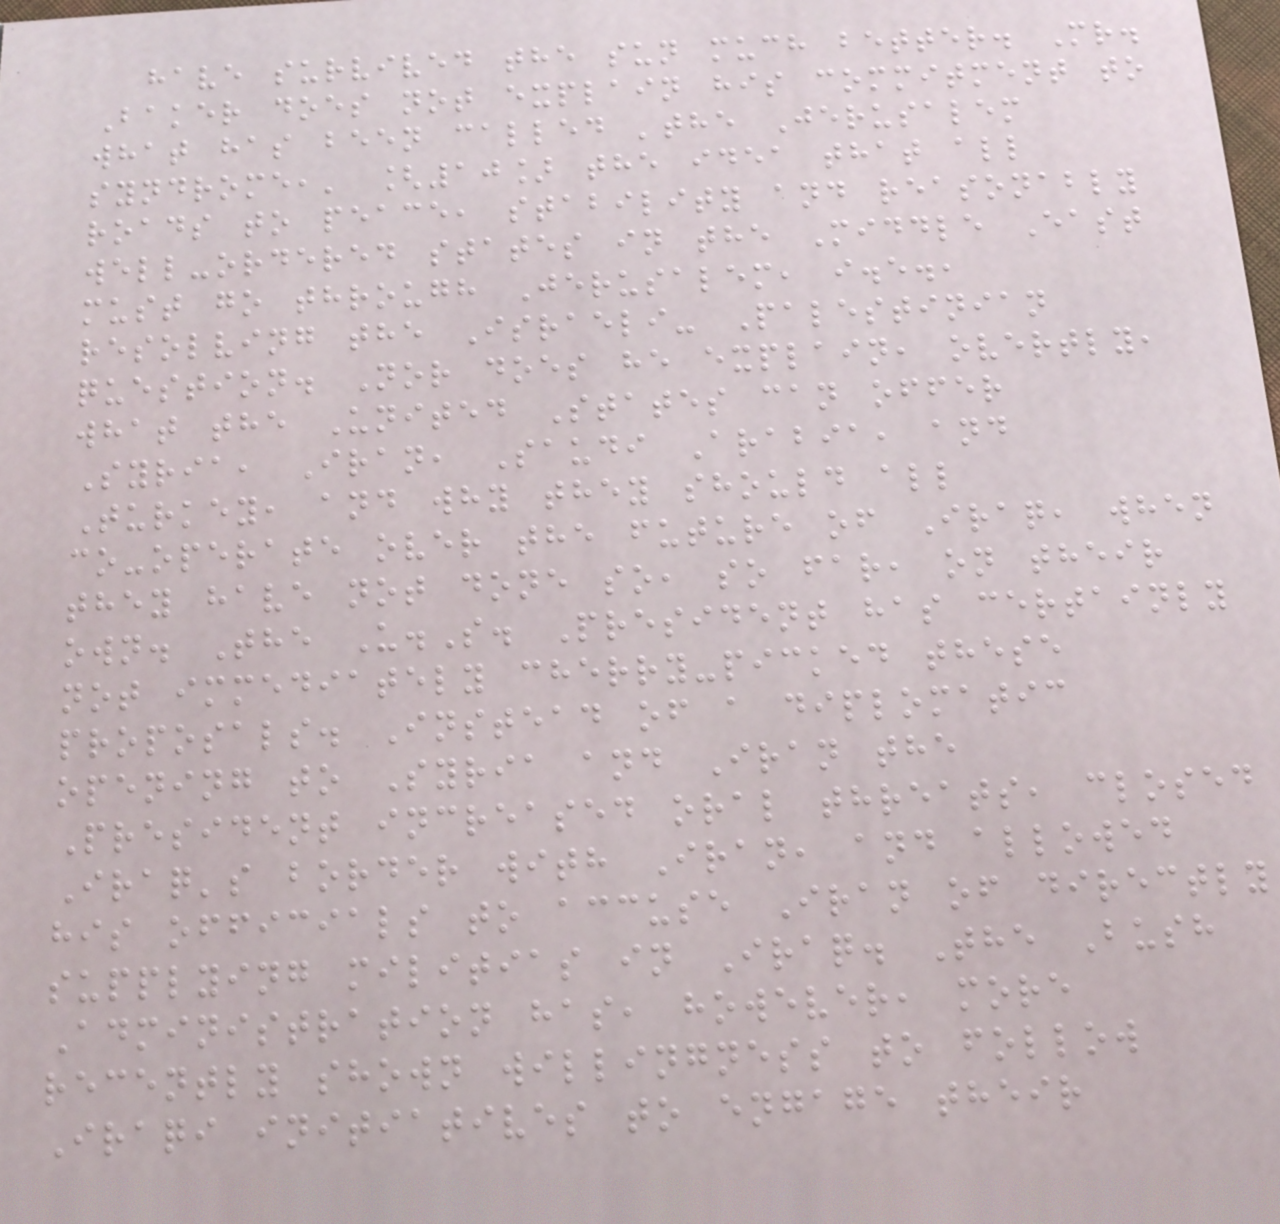have survived the sun much better. Mr.
Baker does not explain his commitment to
what has been called 'the Jerusalem
syndrome,' [10] the idea that all
roads to peace, stability and reasonably
well-ordered states in the Middle East
must go through Jerusalem, i.e.,
resolving the Israeli- Palestinian
question. Nor does he explain, overtly,
what the United States can offer
Syria, Iran, Saudi Arabia, and
Turkey, and why they should all
co-operate over the future of Iraq, when
they have not done so, so far, on their
own. The U.S. President has certainly
not immediately cherry-picked these
proposals. Instead of a diplomatic
opening to Syria and Iran the
President increased oral threats, closed
Iraq's border with Iran, and allowed
his officials to accuse Iran of directly
supplying militias in Iraq. The Bush
Administration has, however, more
recently shown willingness to follow
Iraqi initiatives to engage their
